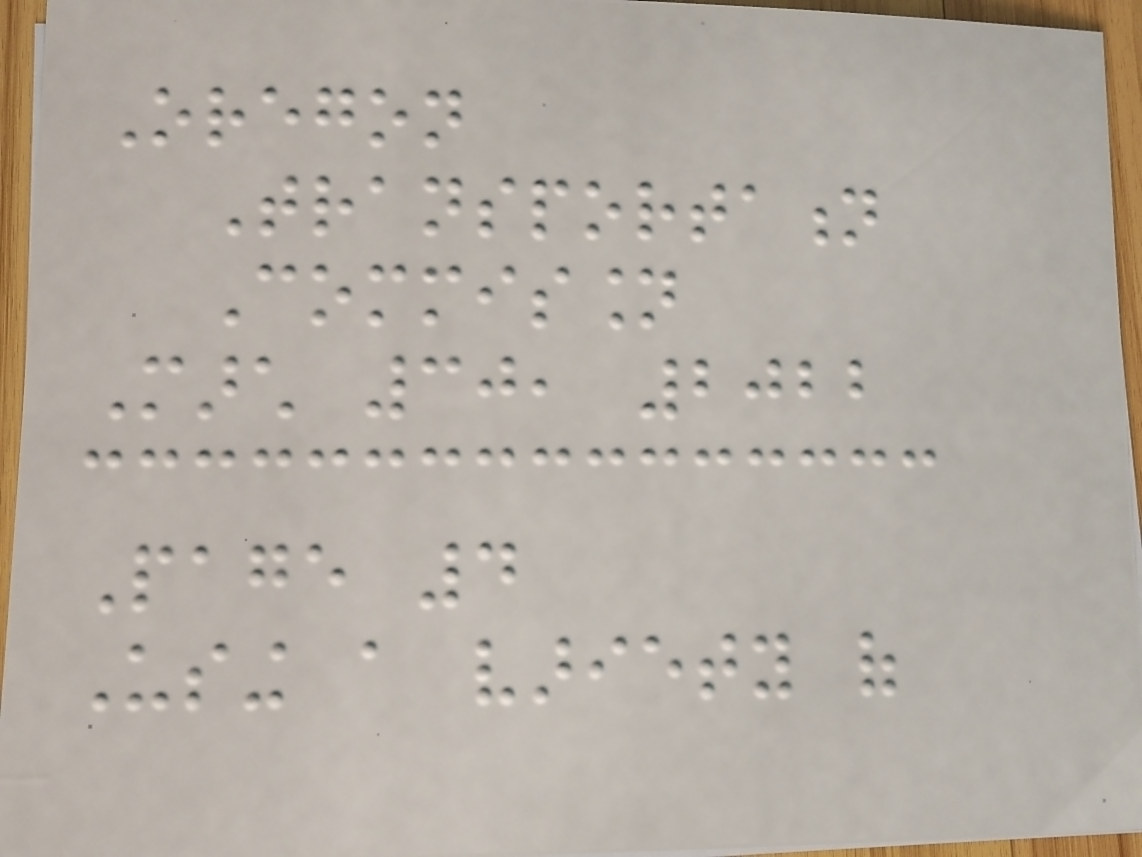Oregon
Transportation
Commission
March 30, 2022
Page 4
Using a variety of
